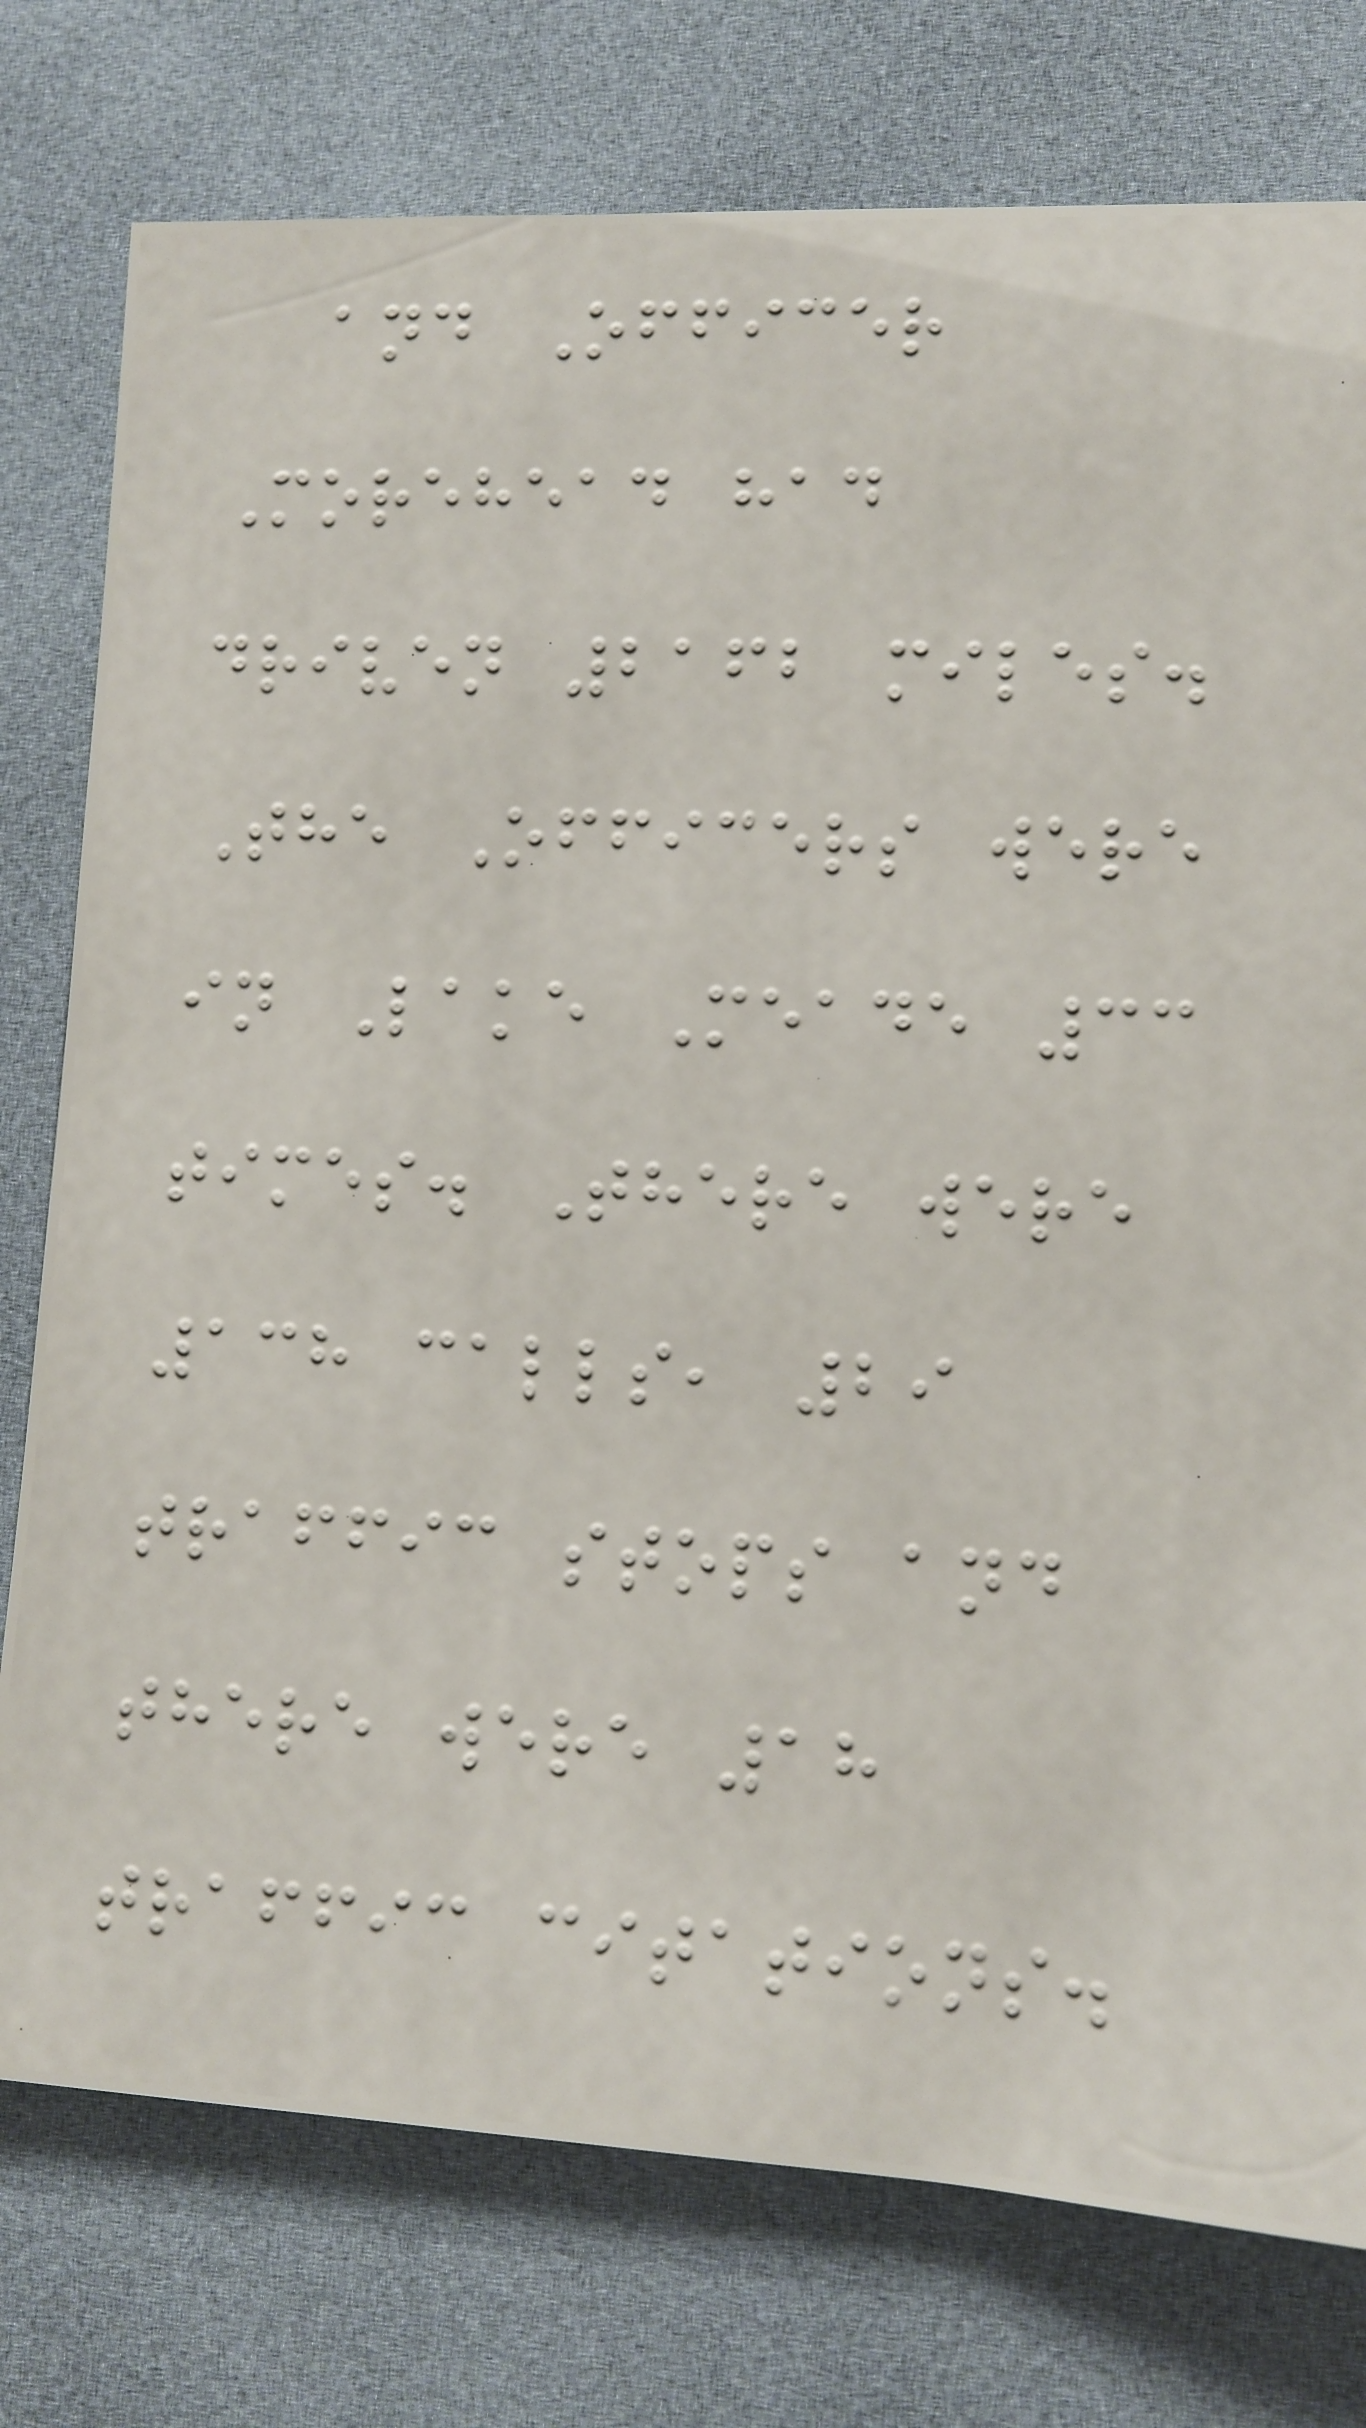and Officer
Morehead had
driven 2162 miles.
The Officers were
in Lake Meade 33
times. There were
138 calls, 29
traffic stops and
there were 18
traffic citations.
